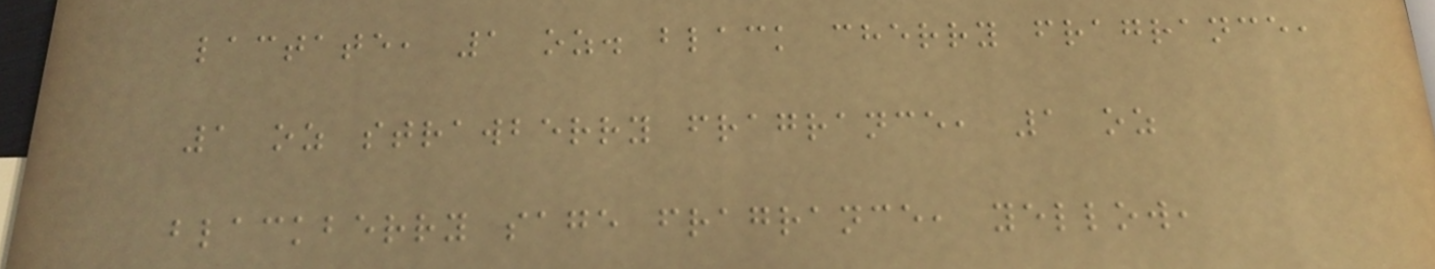lactate, 1 oz. black cherry fragrance,
1 oz strawberry fragrance, 1 oz
blackberry sage fragrance, yellow,
